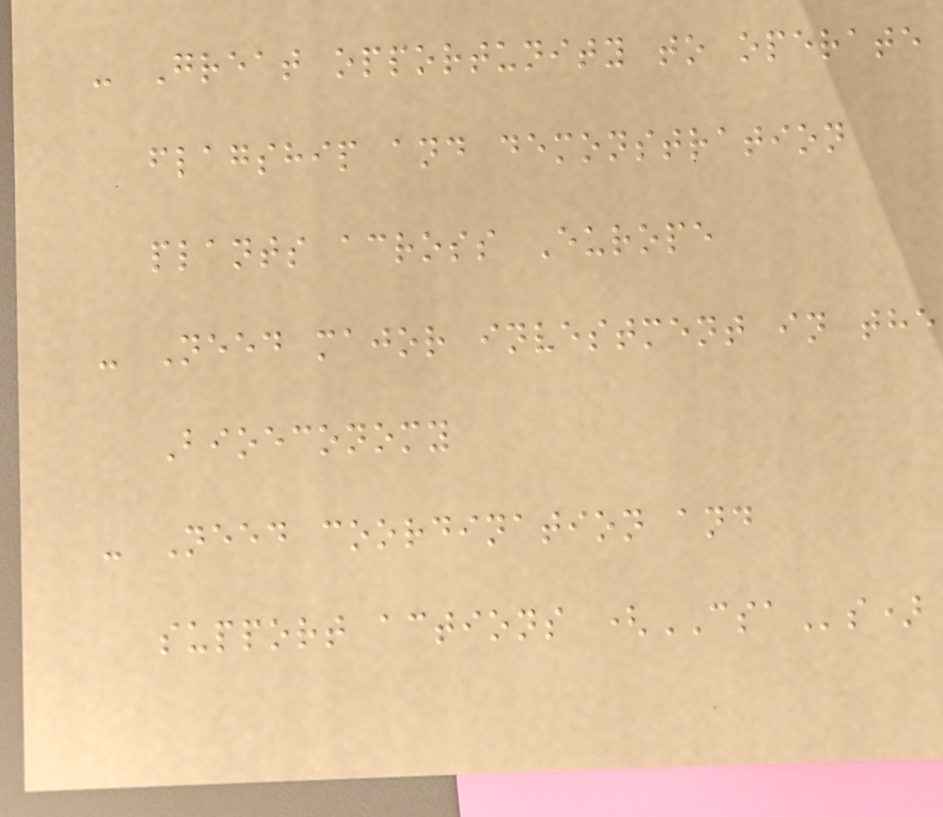- Great opportunity to operate
flagship and demonstration
plants across Europe
- Need major investment in the
Bioeconomy
- Need coordination and
support actions (CSAs)
